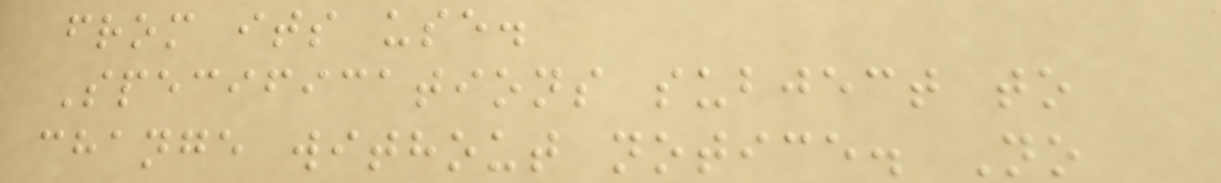from its use.
Specifications subject to
change without notice. No
